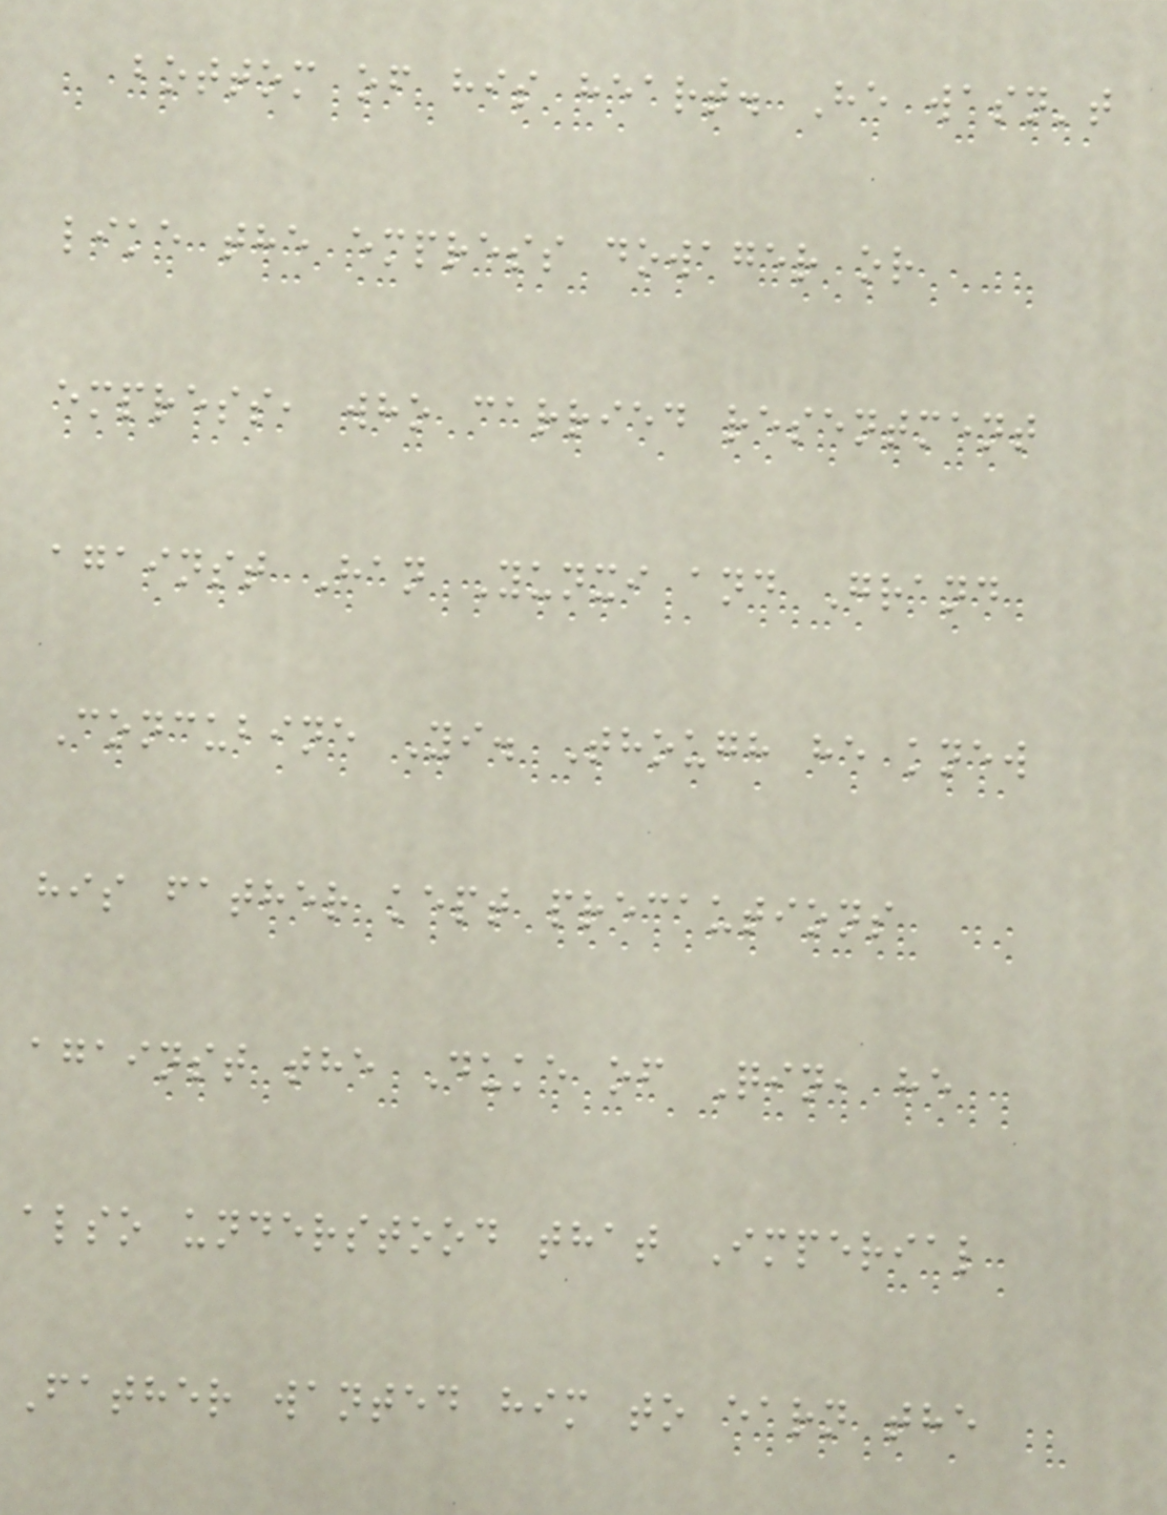bottom of his heart. He wasn't
like the empress dowager or
empress, who carried resentment
against Han Yunxi and Grand
Concubine Yi. Though he knew
his father kept precautions
against the Duke of Qin, he
also understood that Imperial
Father wanted him to earn the
